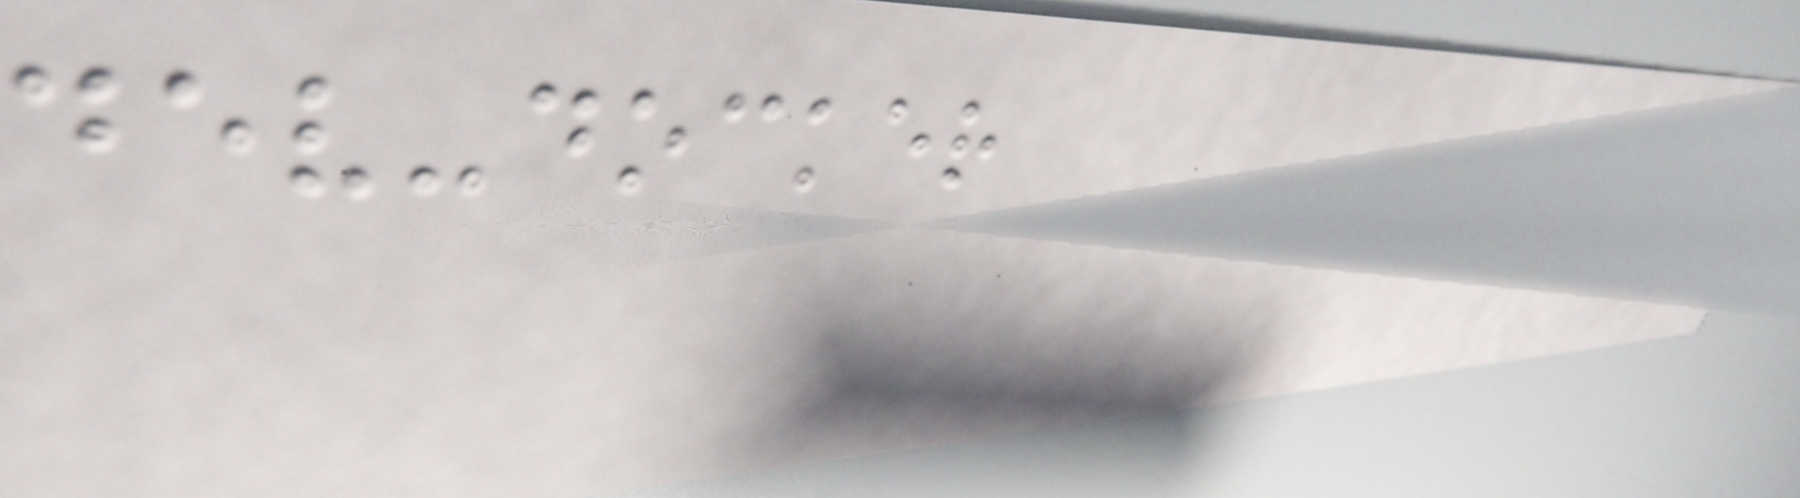dev-docker
